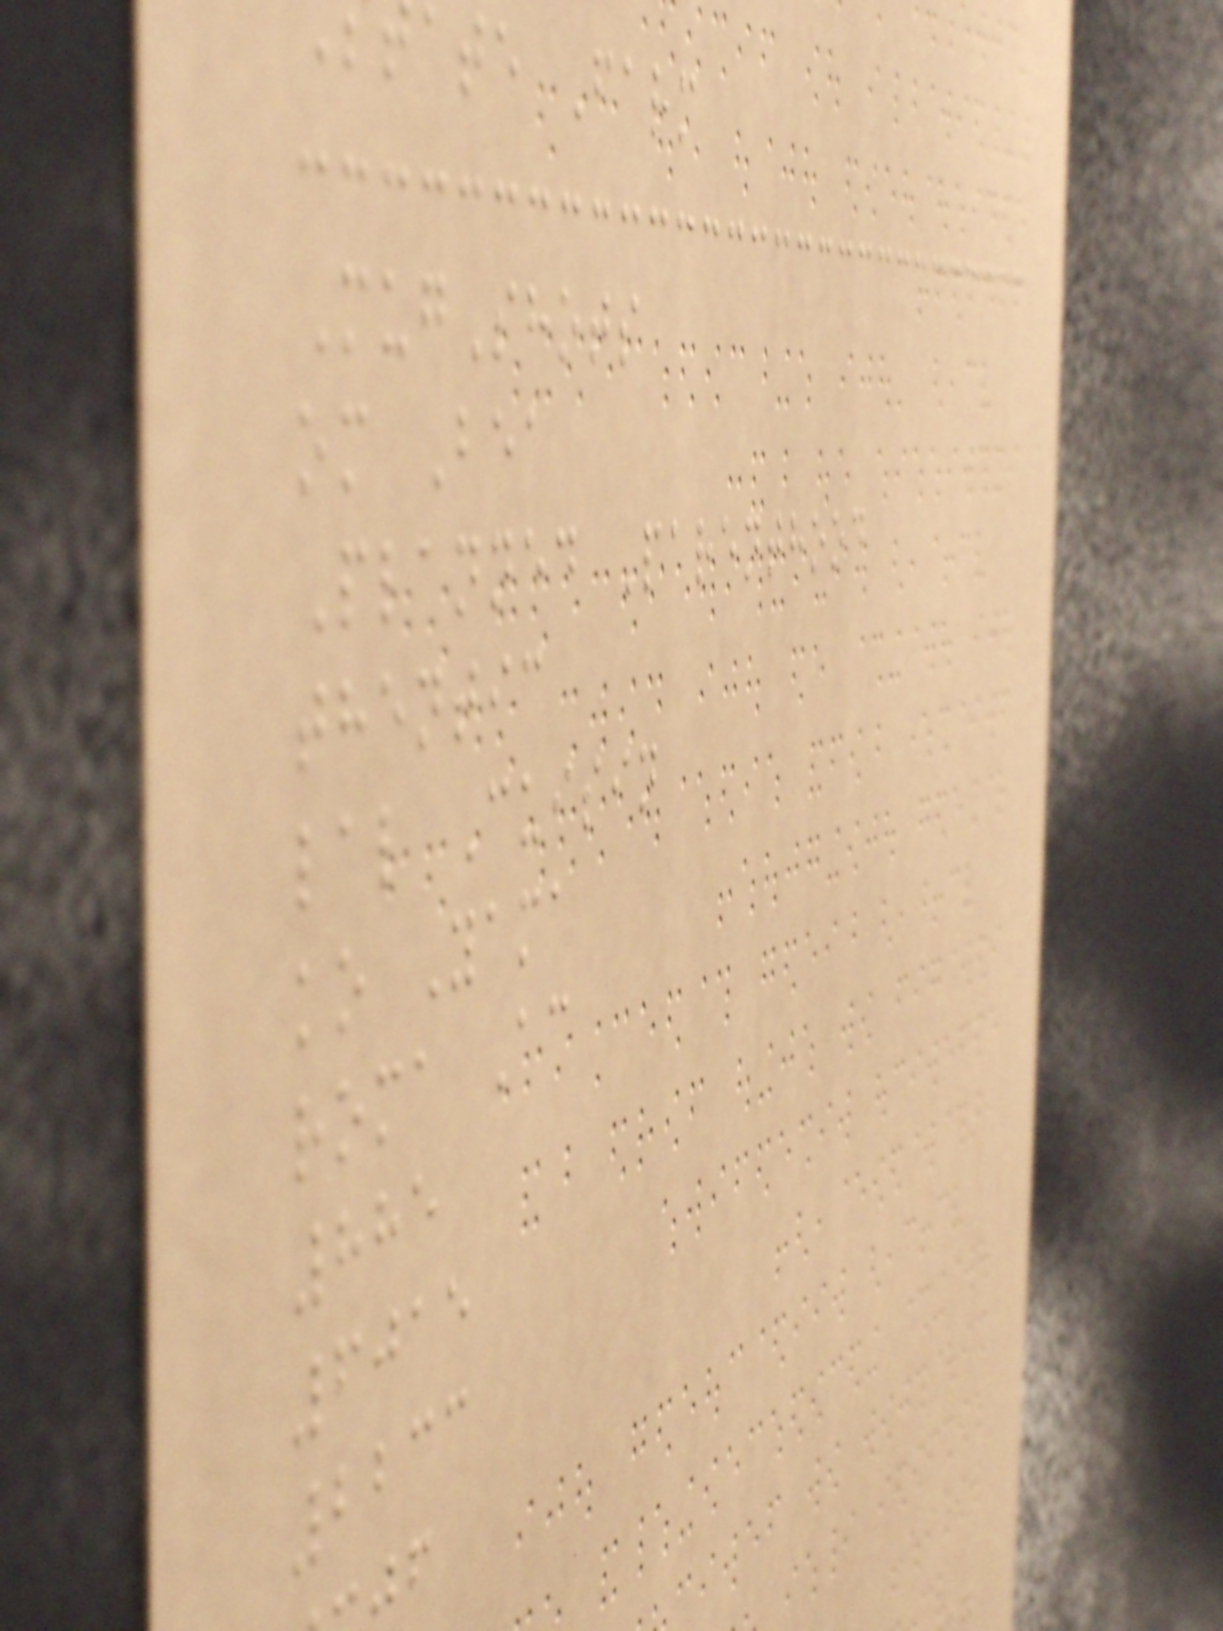ate Farm
MugShots
om Bea
Planned Parenthood
thentic
lal Cuisin
ko Yama
roma Ac
885
6015
2233
